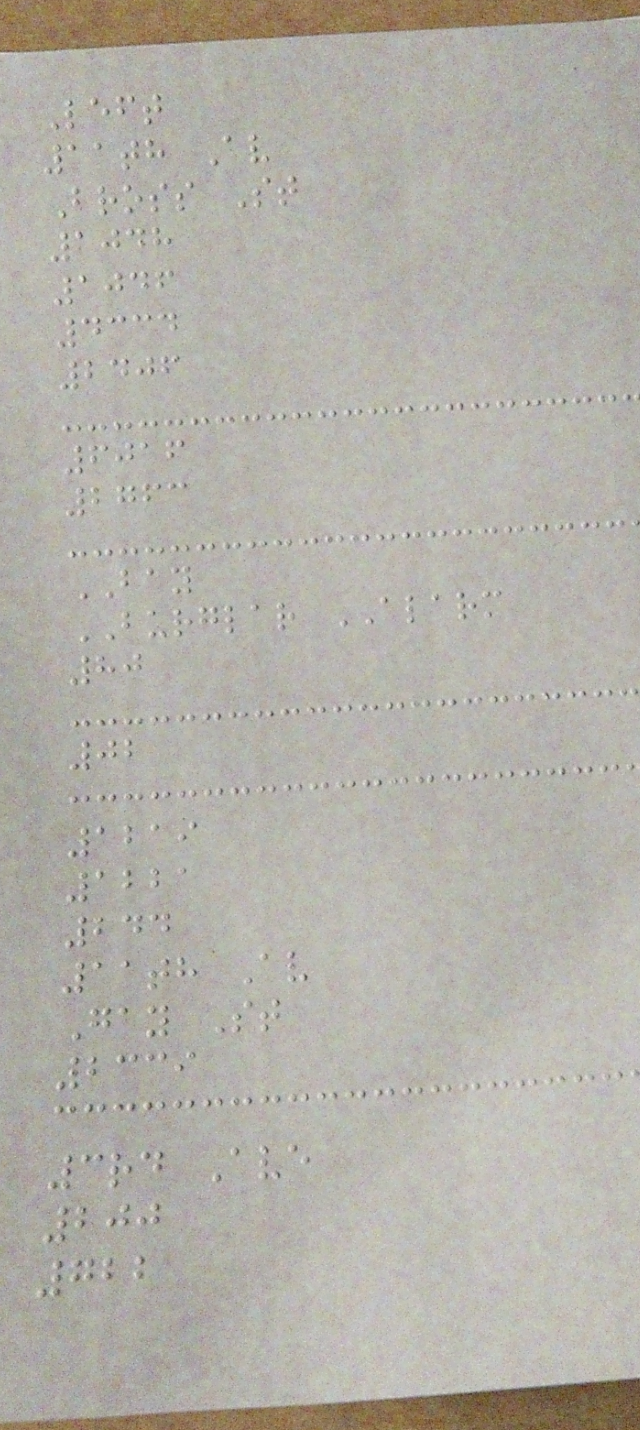Left
11th Av
Bross St
1048
1046
4334
2406
6016
2763
BAY
BURGLAR ALARM
80
02
1219
1221
244
11th Av
Gay St
2339
3rd Ave
200
722
